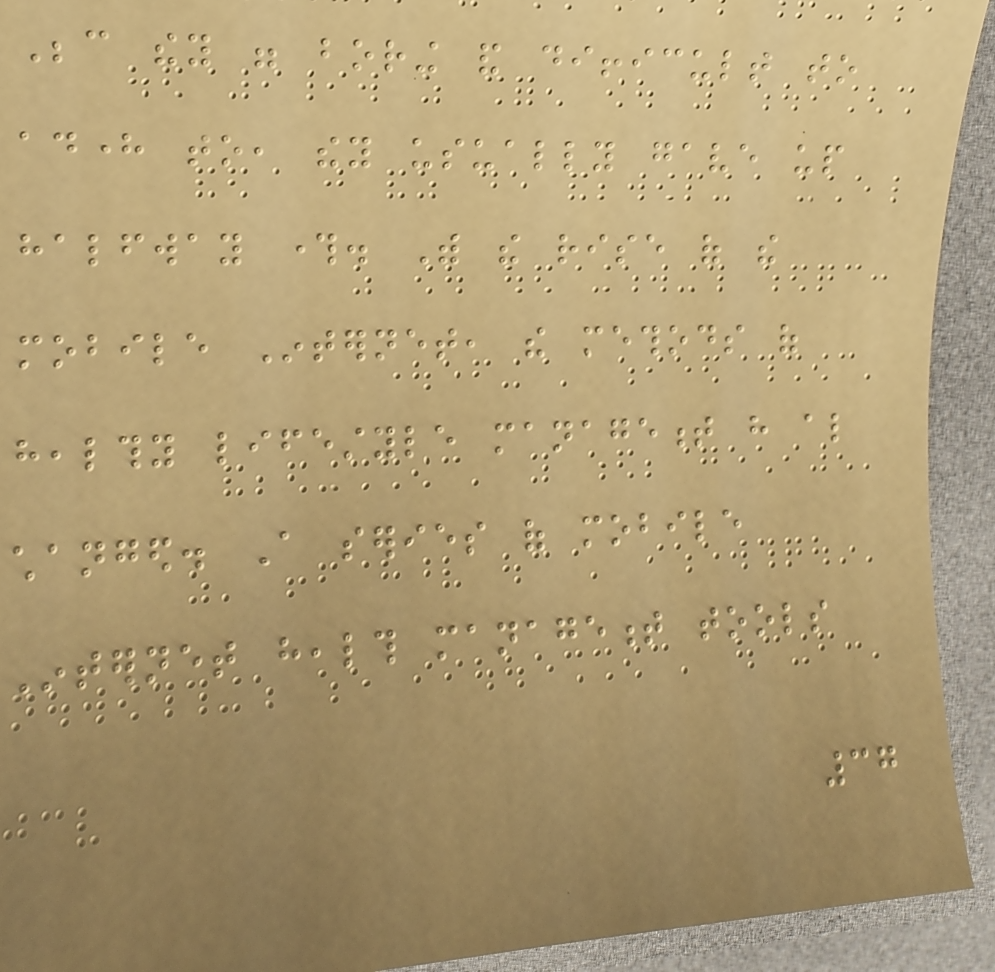Because they were boring and difficult to
adhere to, they usually gave up
halfway through. With the rise of the
mobile Internet, the methods of
healthy lifestyle management have also
changed. A series of mobile
Internet health management tools
37
